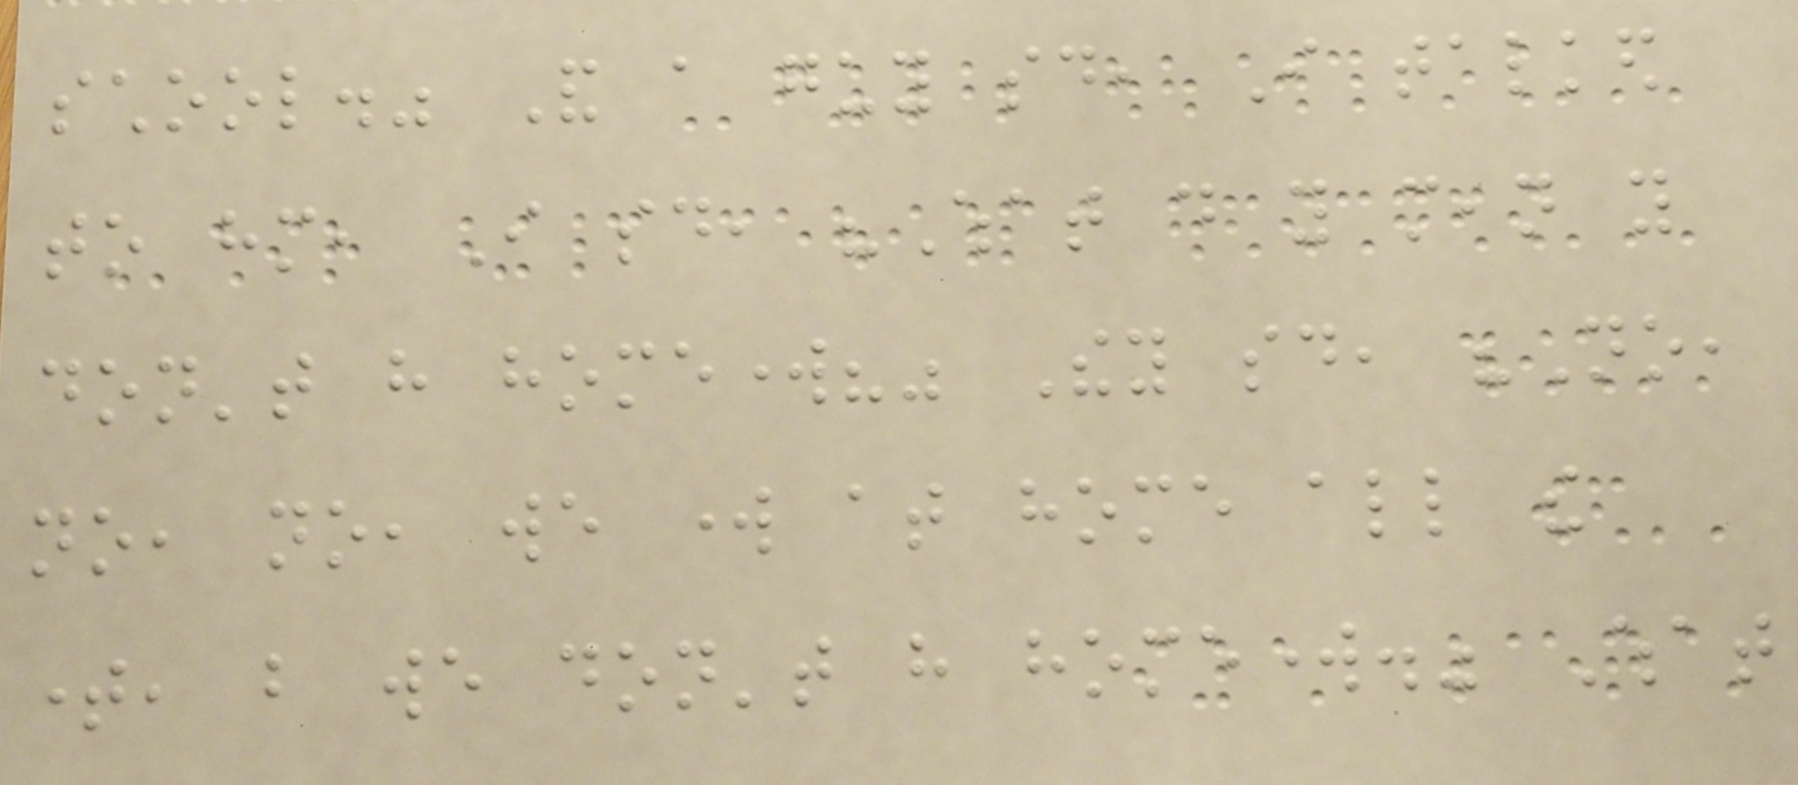school." And a guy said, I talked
to him, I said, "What do you mean you
don't have homework?" They said, "No,
no, no, we work at home all the
time, but we don't have homework." What
